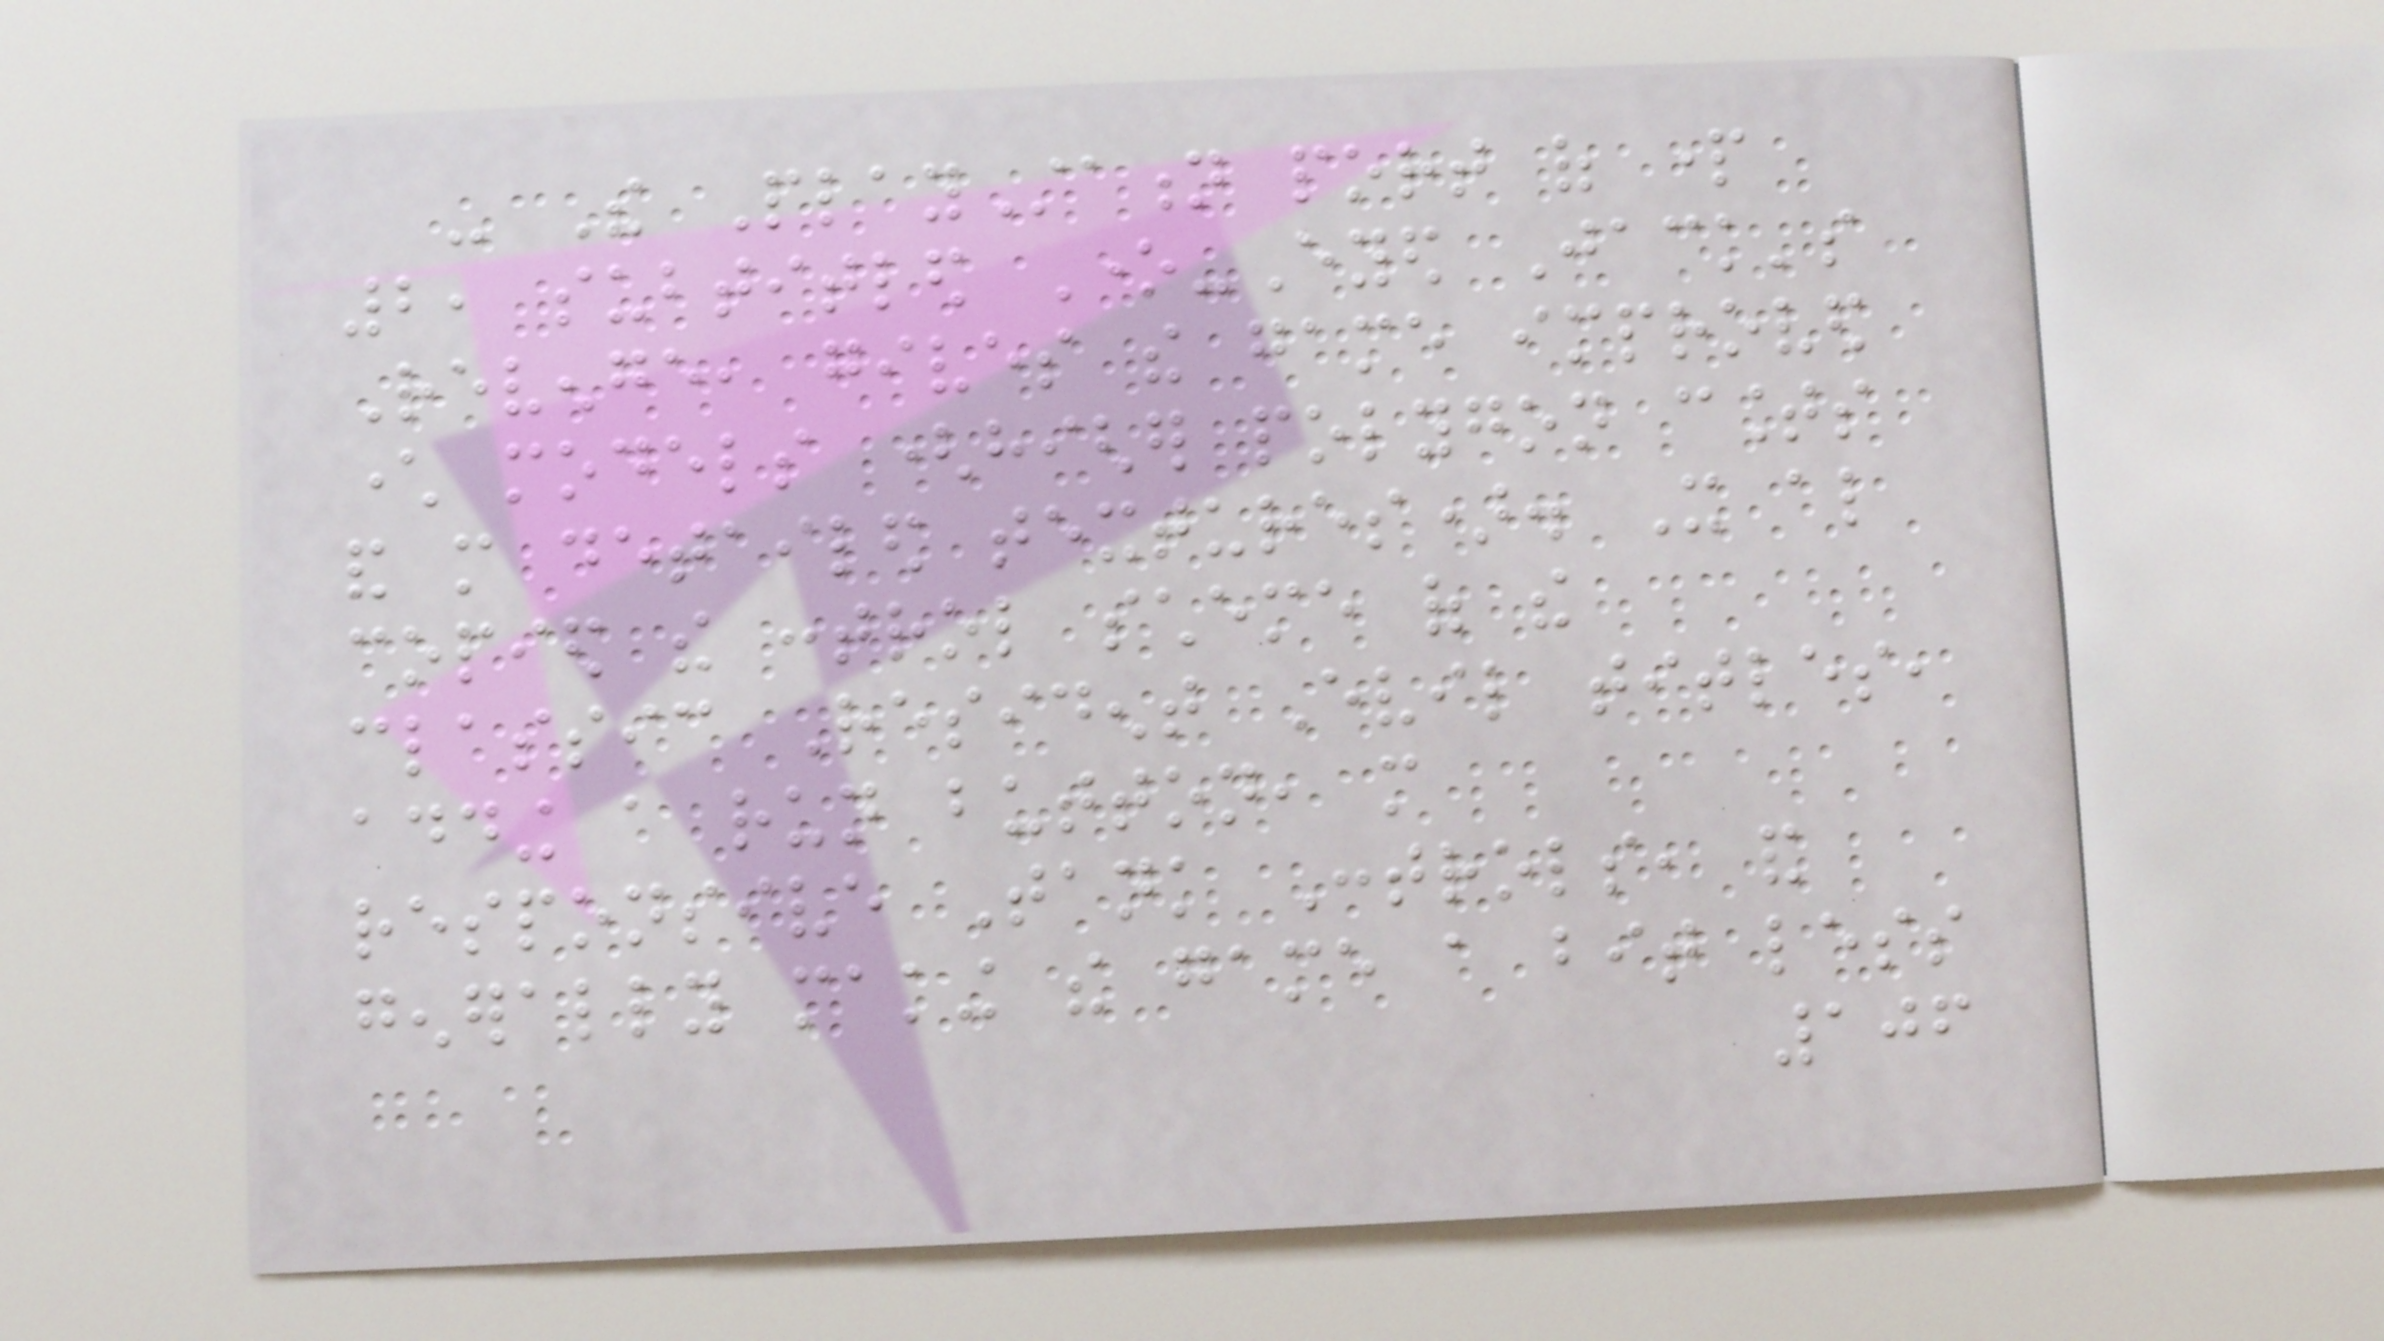- The PlayStation port of part
2, subtitled One-Eyed Jack's
Revenge, gives the game improved
character models (higher polygon counts
and more detailed textures). It also
copied the control scheme of the
classic Resident Evil titles,
adding a run button, more
responsive Tank Controls, and
generally making the game a bit less
106
